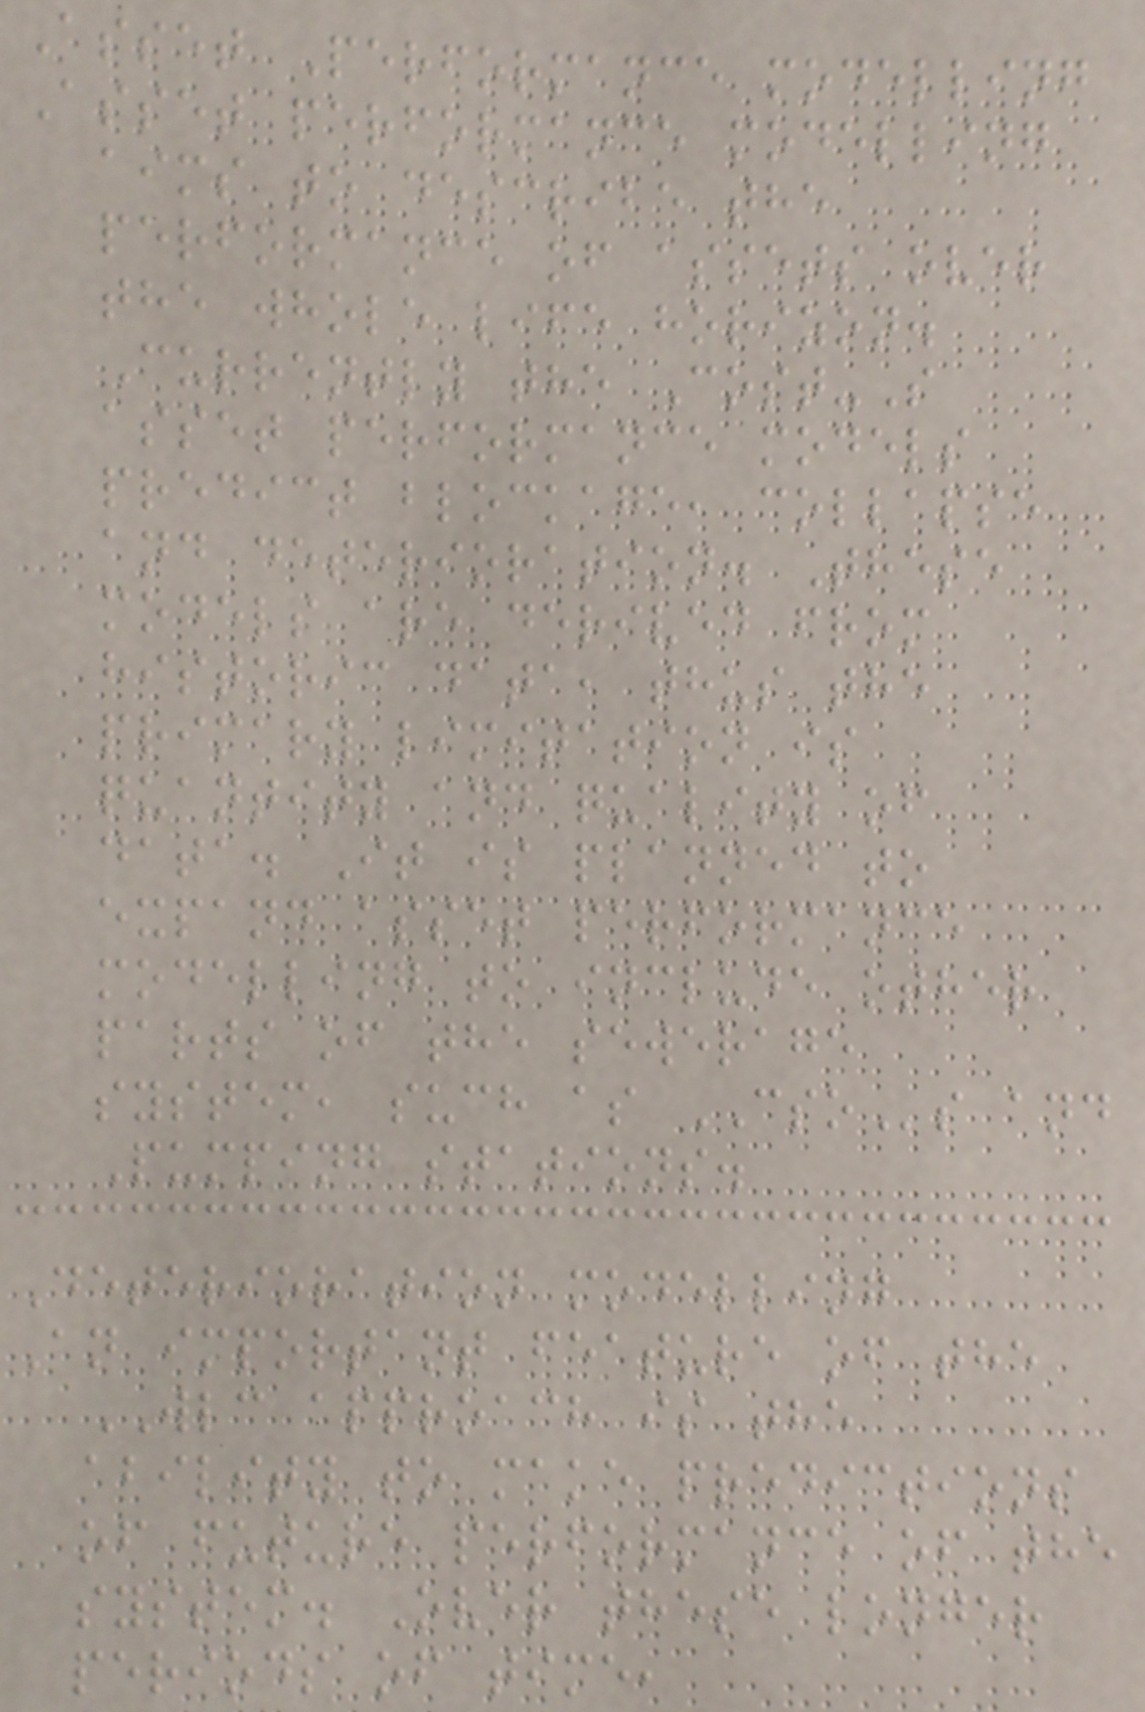Asset Performance modelling
Asset performance modelling
aims to describe the
performance of assets over
the whole life horizon.
Currently the Cost-S
asset performance models
predict blockage, collapse
and deterioration. These
models are derived from
historic data, thus the
primary limitation is
quantity and quality of
data. It is planned to
expand asset performance
modelling to include other
parts of the sewerage
system, such as CSOs and
Pumping stations.
Deterioration modelling
An important feature of the
WLC approach is the
ability to make predictions
of future performance of the
system. Over these longer
periods of time,
